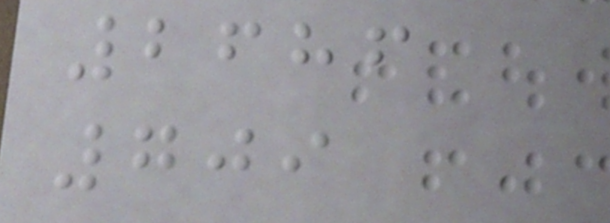2686
709
